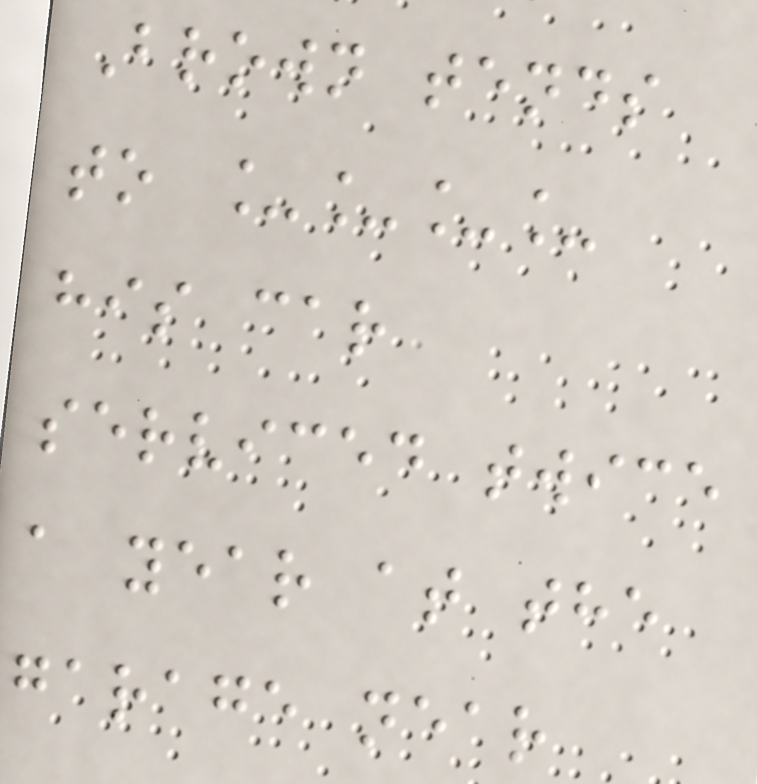Brown tends
to ____
his car
serviced twice
a year at the
garage near
